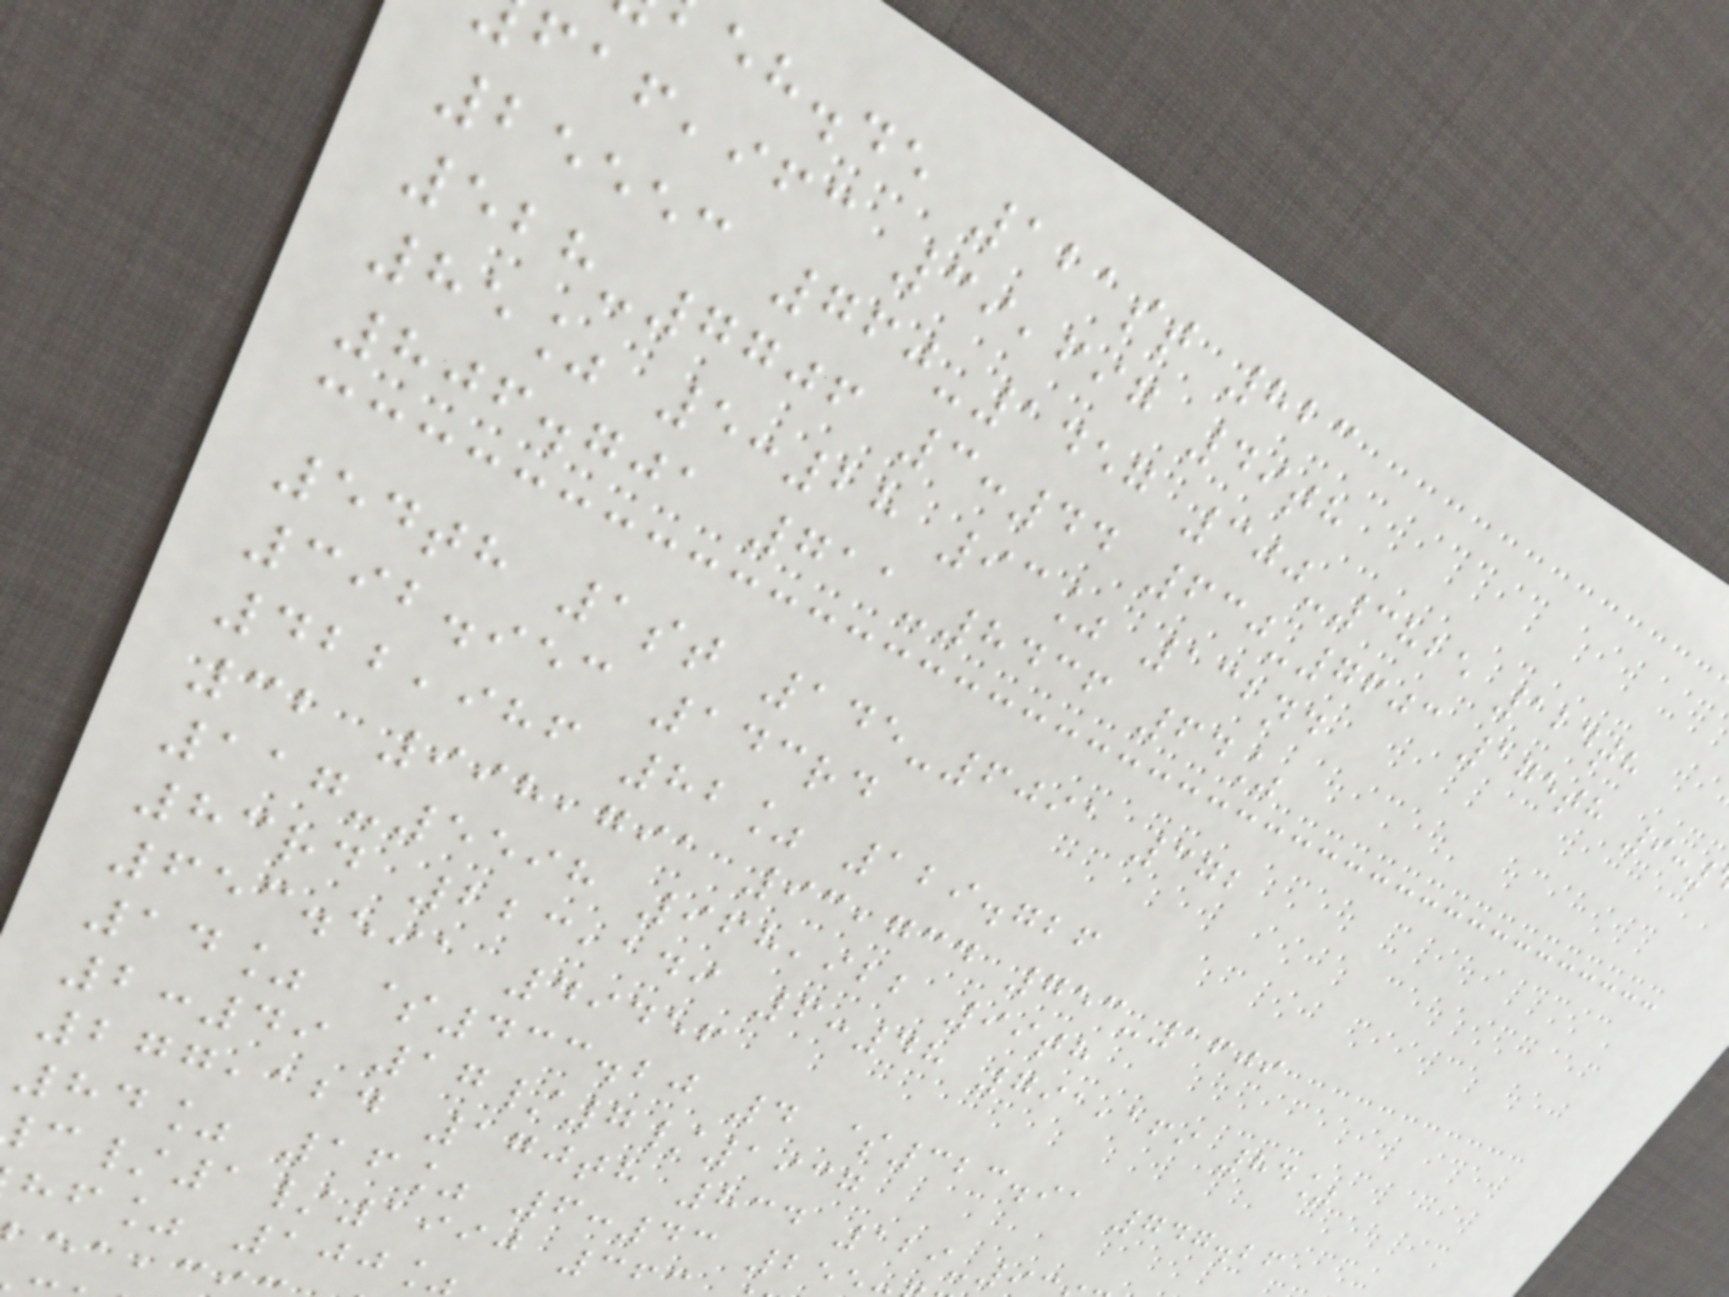eh.de 121st 823
,ifc 39,697 49th
25553 760-1457 300-3825 124th
528-7706 3:44 630-7603 175th 9:
85% 5:28 93% 132nd
806.701 711-8436 64%
54th 1st 145-6091 372
392.953 143rd
422,986 82% 129.726
32 998,791 93,734 753-1609
117-5598 968,922 99th
83rd 223,149 6:48 791,169 84%
653.591 49456
14% $433.20 4 $323.91 747.26
2:49 17/7/1937
277,124 170th 834 129-9
84% 16% 6:43 25
/1/1990 36
hf% 100
